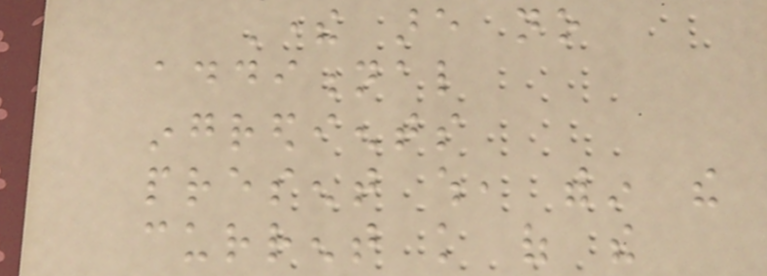There are no
additional
ingredients
present which, within the
current knowledge of the
